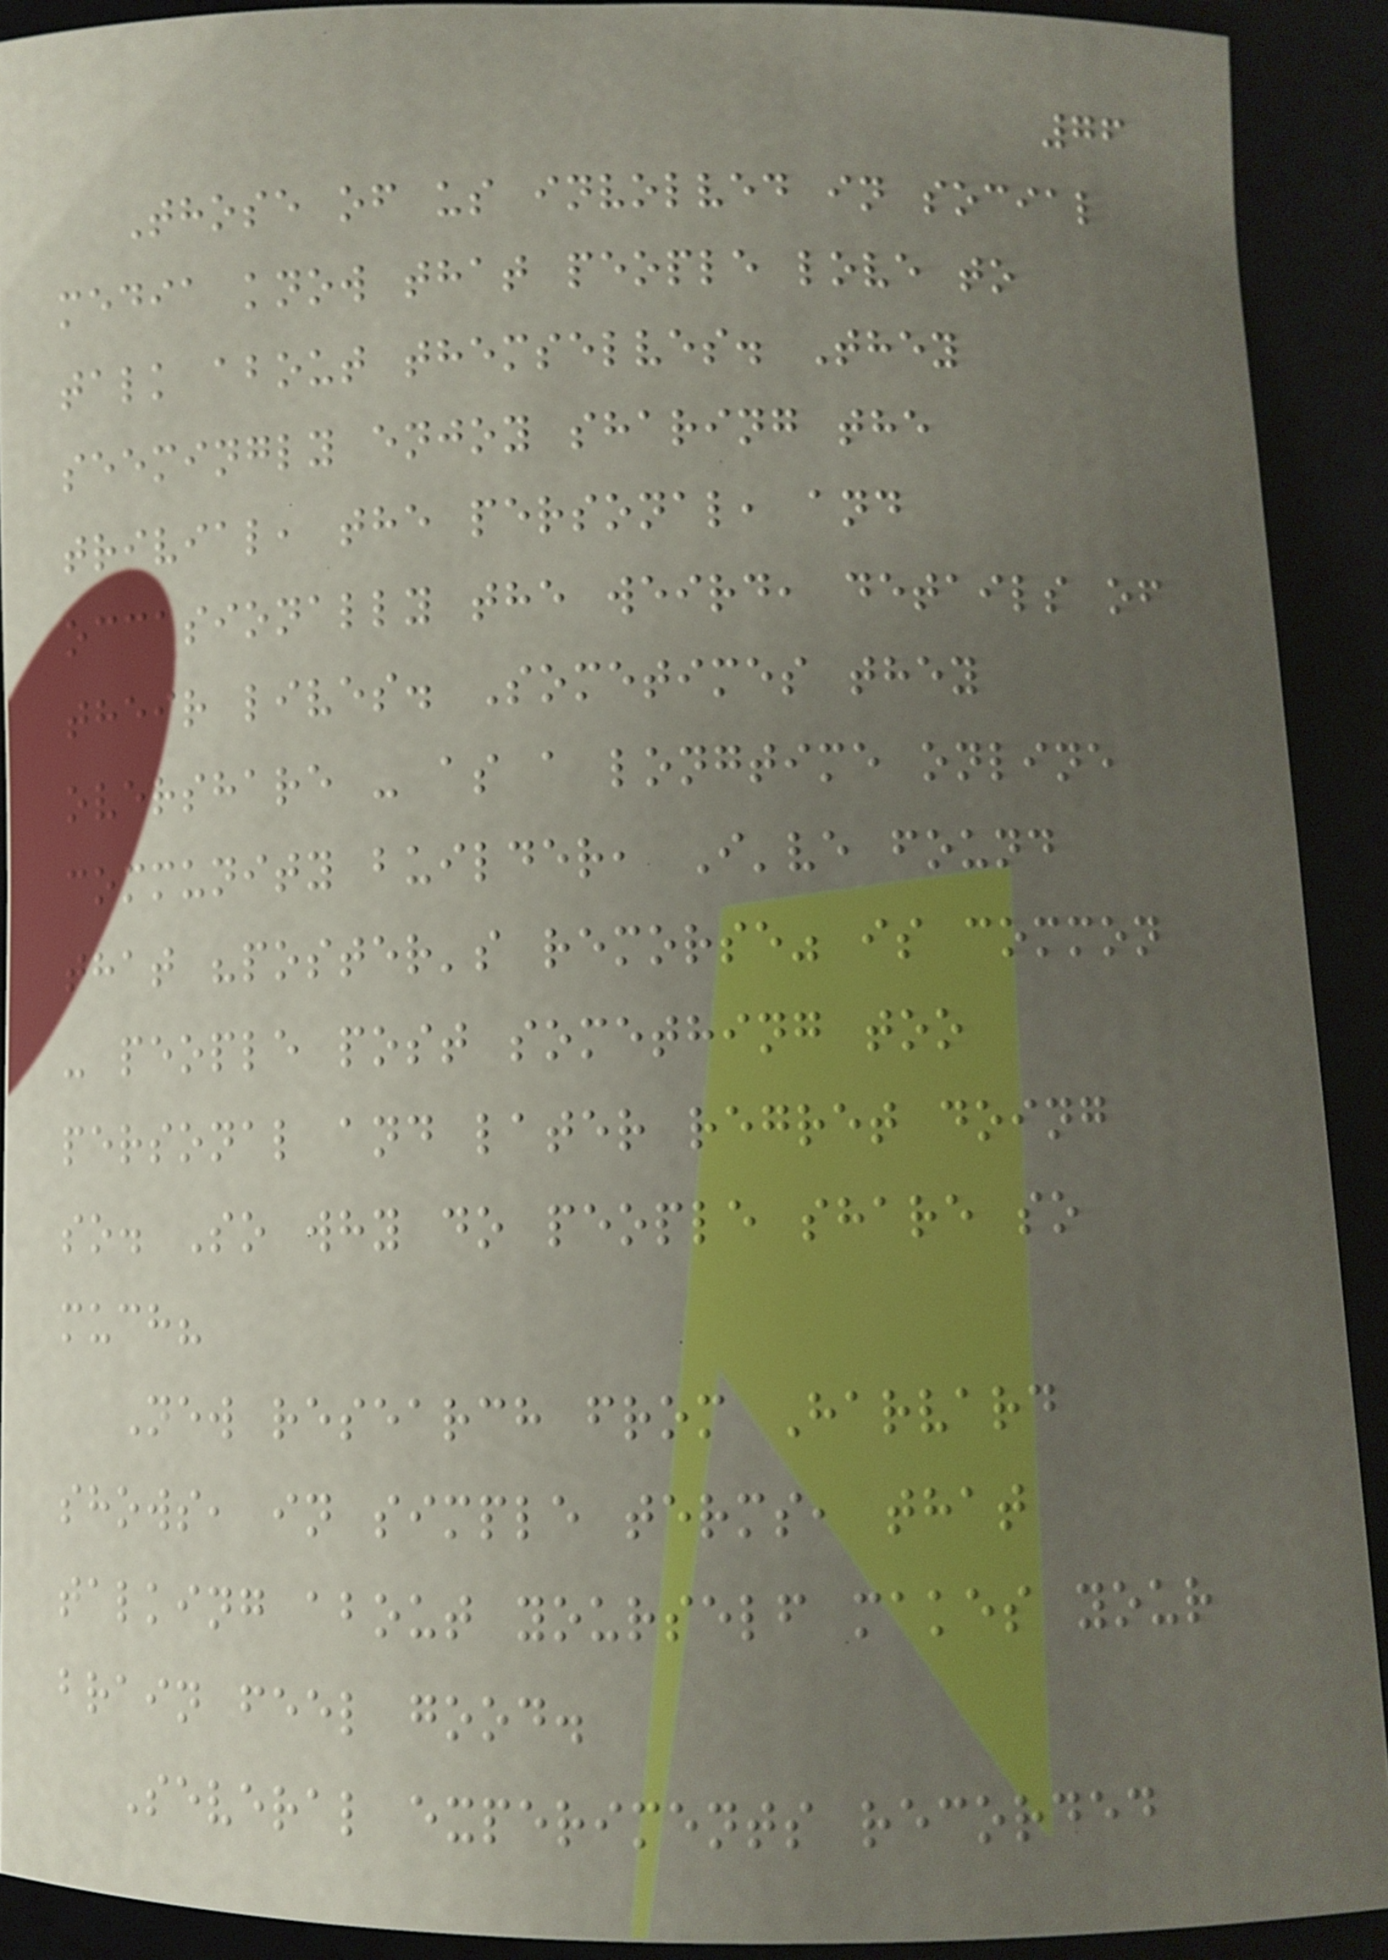76
Those of us involved in social
media know that people love to
talk about themselves. They
seemingly enjoy sharing the
trivial, the personal, and
occasionally the weird, details of
their lives. Sometimes they
overshare - as a longtime online
community builder, I've found
that "poster's remorse" is common
- people post something too
personal and later regret doing
so. So why do people share so
much?
New research from Harvard
shows, in simple terms, that
talking about yourself makes your
brain feel good.
Several experiments recorded
